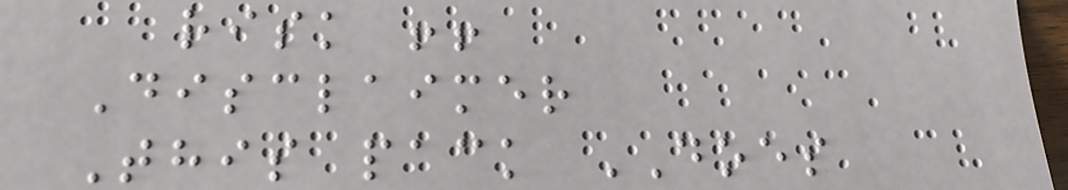risk !!
Disclaimer
This pack DOES
